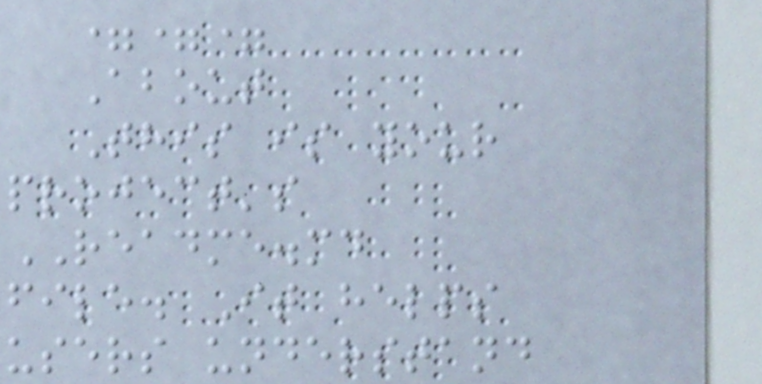===
About
This is your
project's
README.md
file. It helps
users understand
